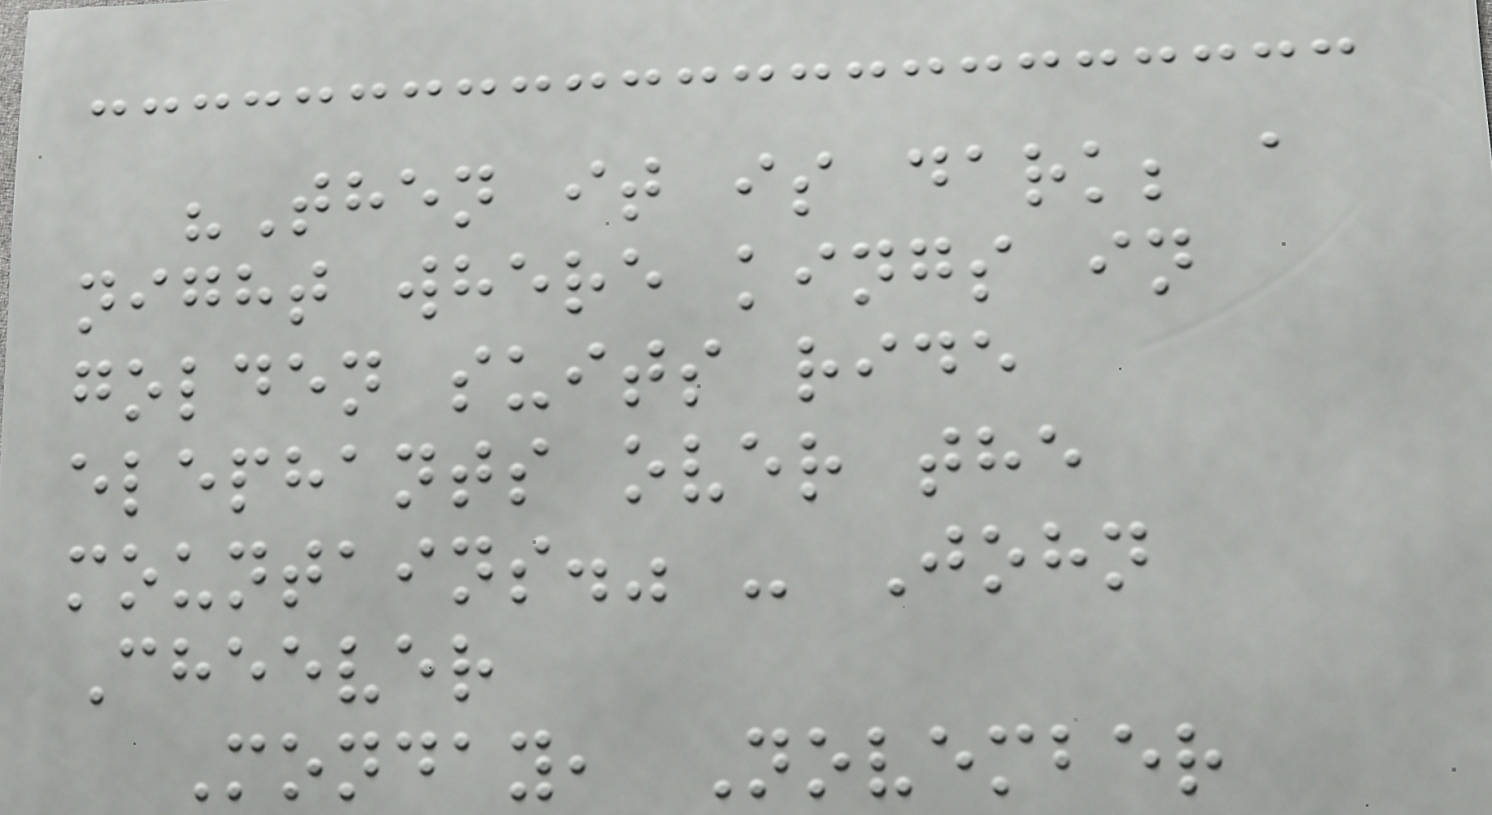"Then it is dark; a
night where kings in
golden suits ride
elephants over the
mountains." - John
Cheever
Monday, November
